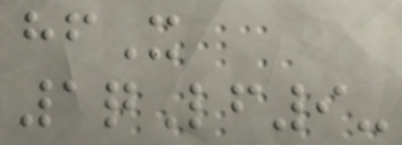hfX
1qLf9-
